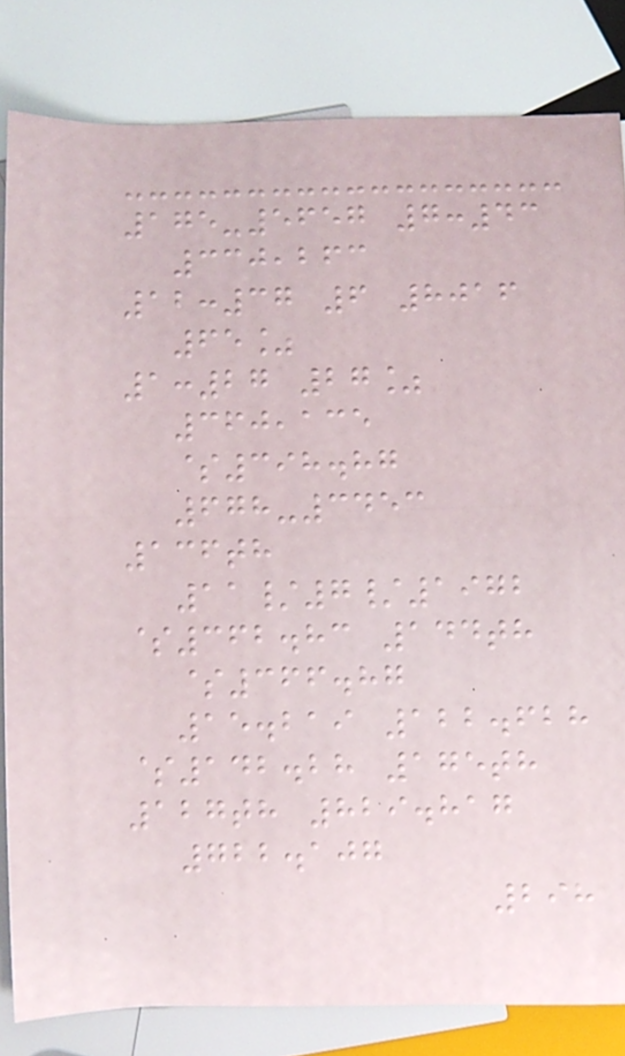175-5657 7:43
330,263
12:37 6 8016
65%
1:27 27%
360,135
$398.87
678-3453
136th
11/7/1972
$362.83 144th
$366.87
15.219 122.628
$142.28 175th
127th 829.817
722.107
298
